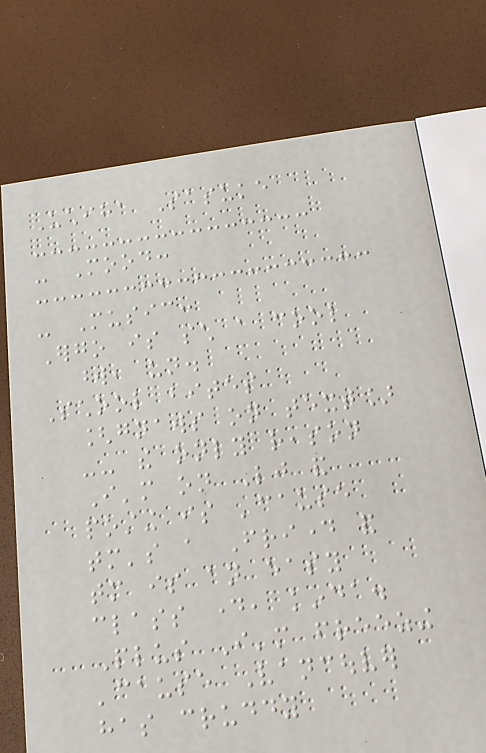Uchiha Sasuke
- Mood:
- Music:
Ergo is such a cool
word, un.
School bites
[gnaws on text]
-- the only reason
I'm on Lj and
posting is 'cause
tomorrow's a Friday and
tomorrow is an easy
class day, kinda.
Plus I'm freezing
'cause Vancouver
has cruddy
